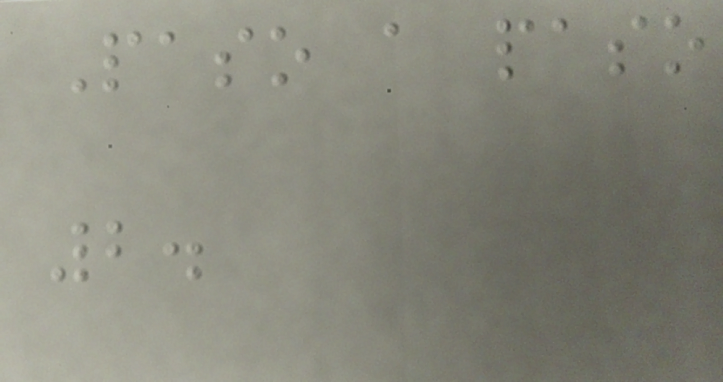Paso a paso
2.
